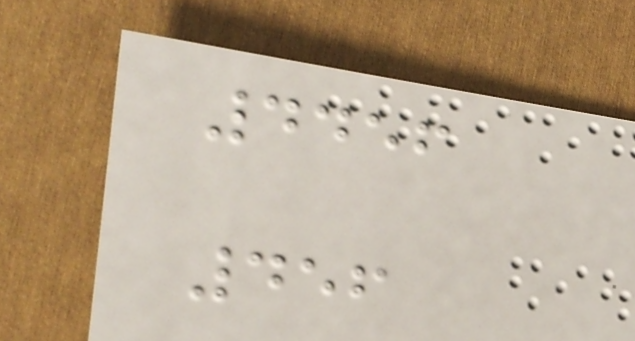4456
456
